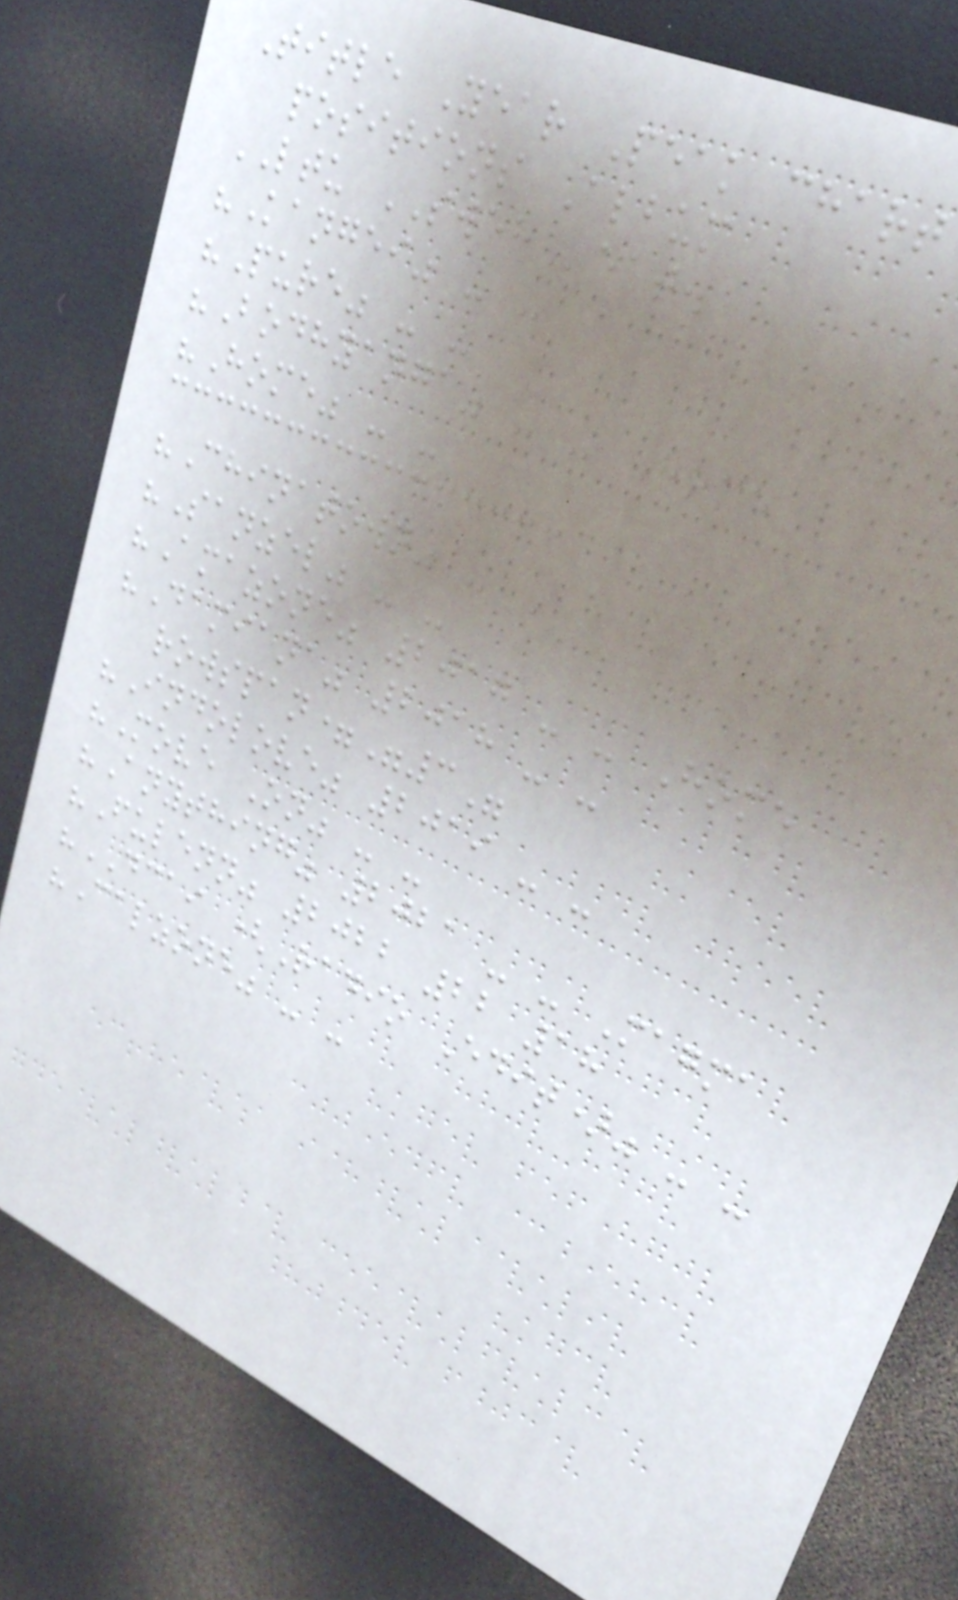Title Year Peak chart
positions Album
LTU SWEHeat.
"Kangei" - -
"Pure" - -
"Bodhyanga" - - Home
"Home" - -
"Chinatown" - -
"Sanzel" - -
"Amazone" 2017 - - Home
"Damiana" 2018 - -
rowspan="3"
"Indolove" 2019 - -
"Move On" - -
"Anything" 2021 - - Magma
"Fulenn" 2022 22 18
"DCAI (Radio Edit)" - -
"Calzone" - -
